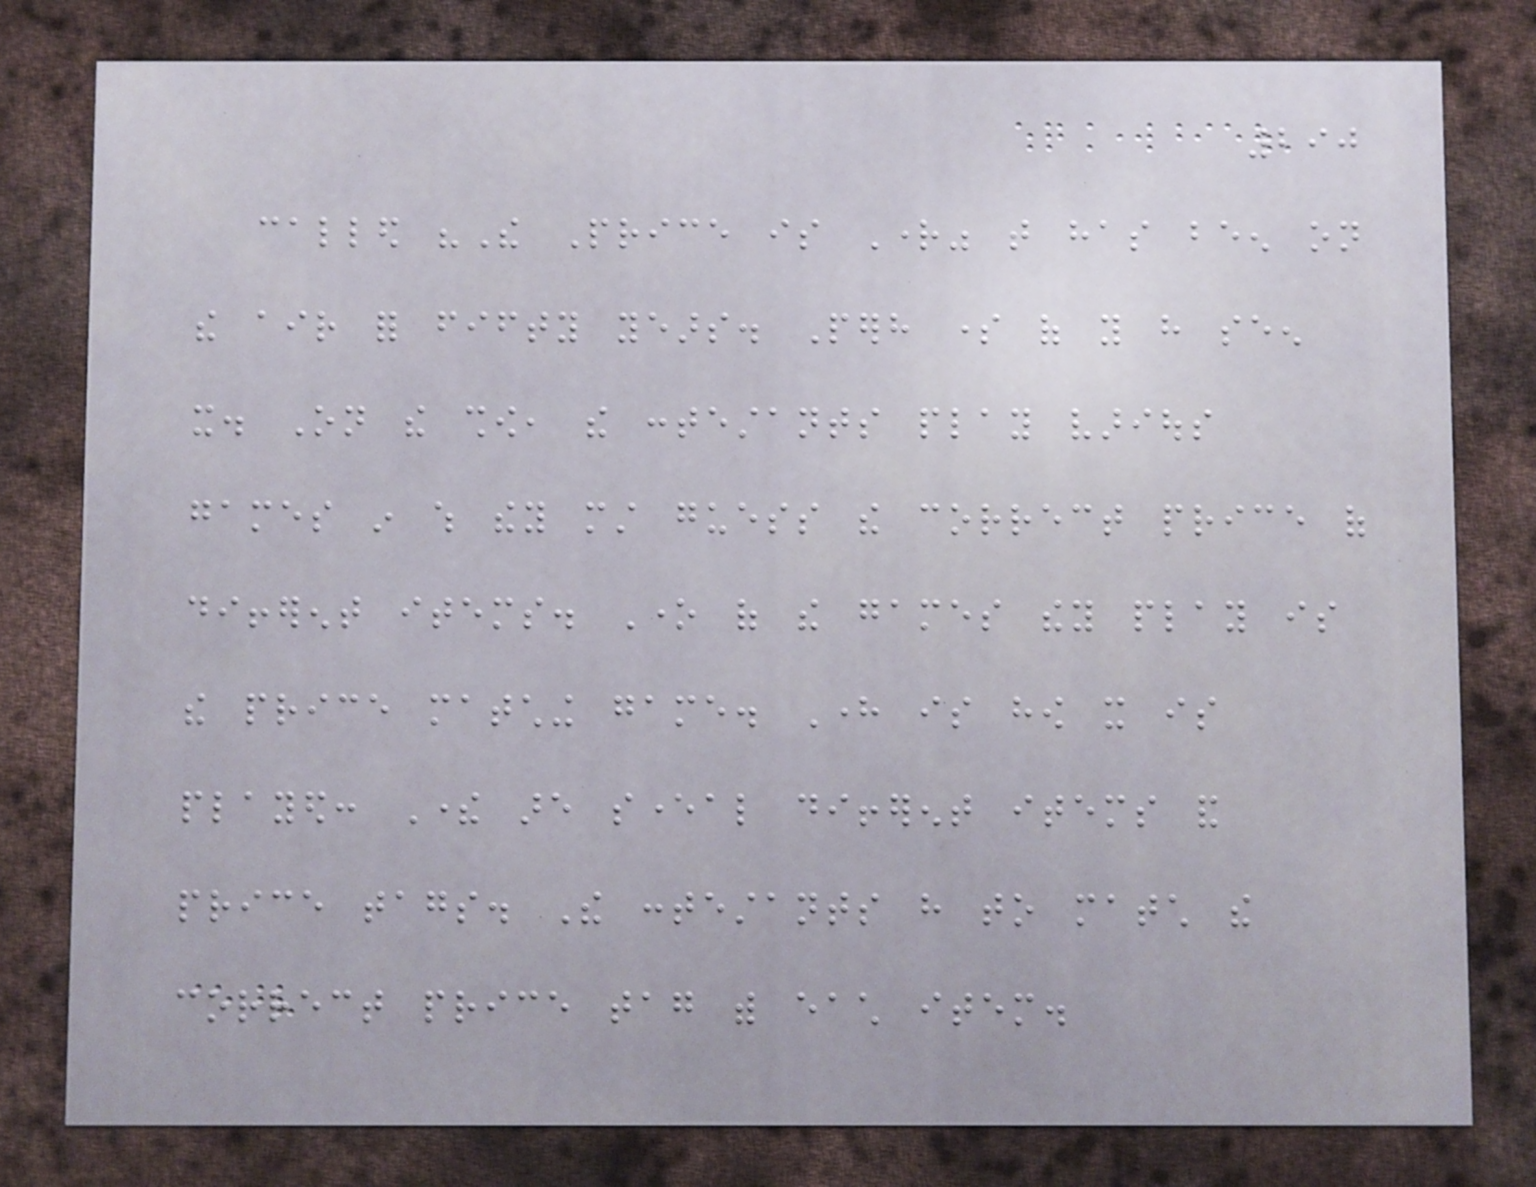290
called "The Price is Right" that has been on
the air for fifty years. Perhaps some of you have seen
it. On the show, the contestants play various
games in which they must guess the correct price of
different items. One of the games they play is
the price matching game. Here is how it is
played: There are several different items and
price tags. The contestants have to match the
correct price tag with each item.
